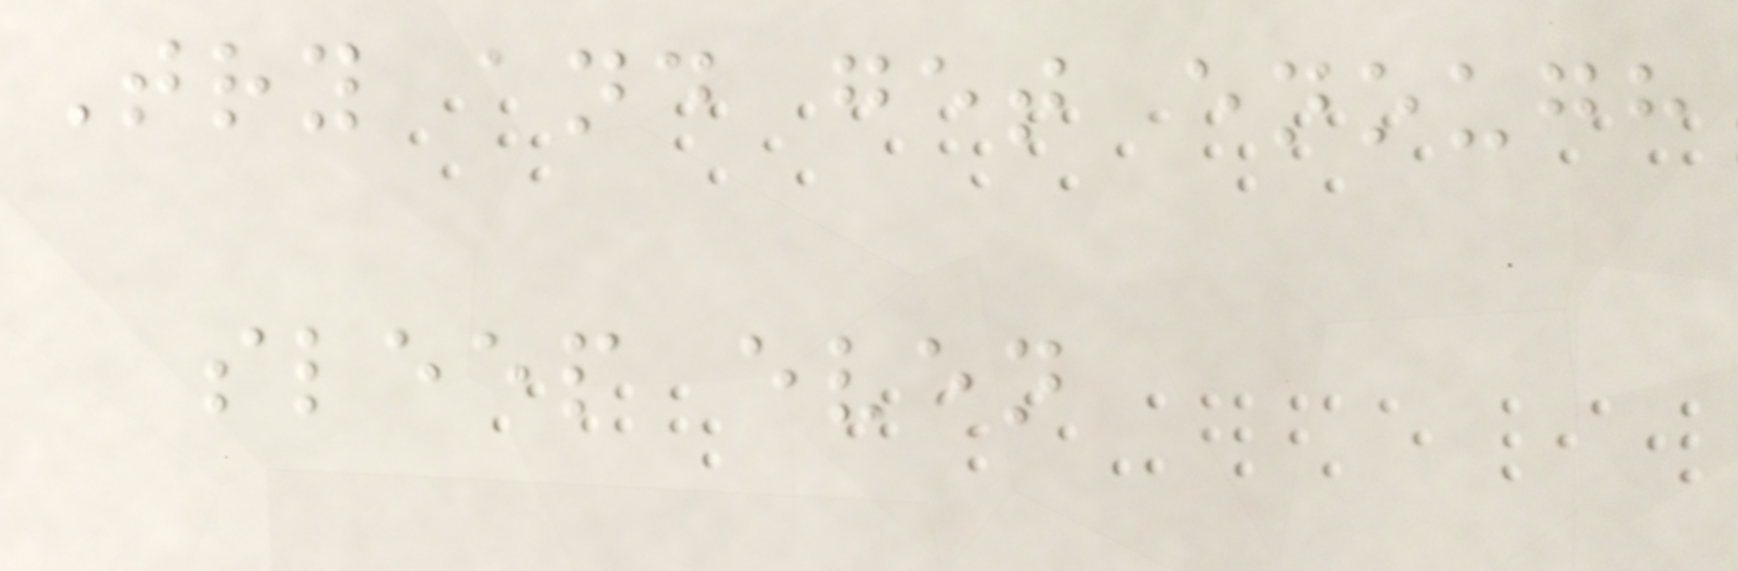Try and get enough
sleep even
